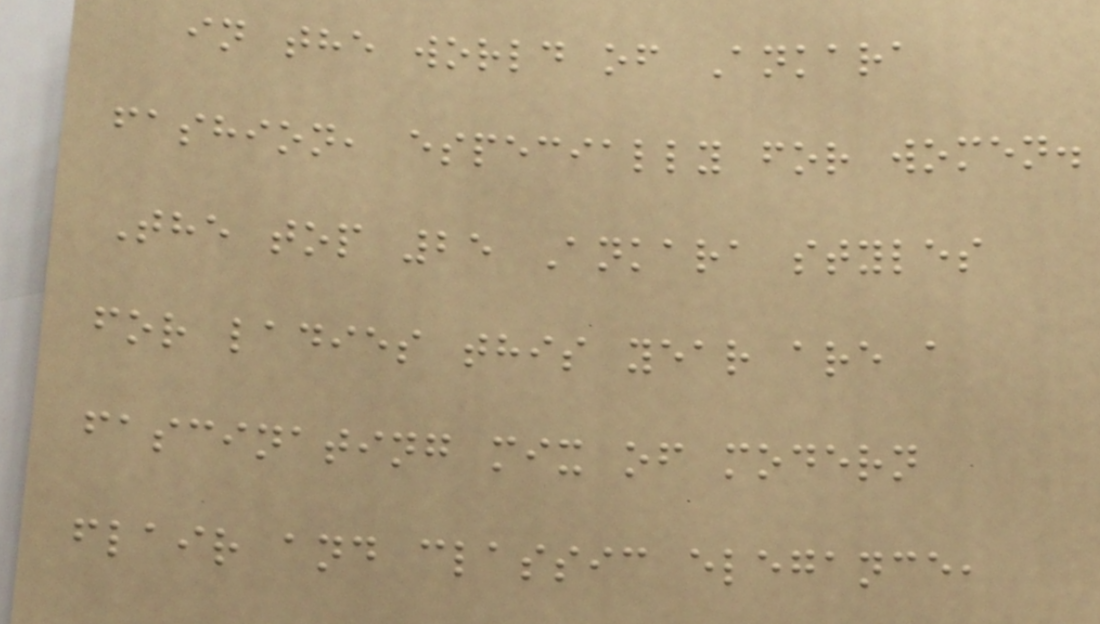in the world of Ankara
fashion, especially for women.
The top 25 Ankara styles
for ladies this year are a
fascinating mix of modern
flair and classic elegance,
